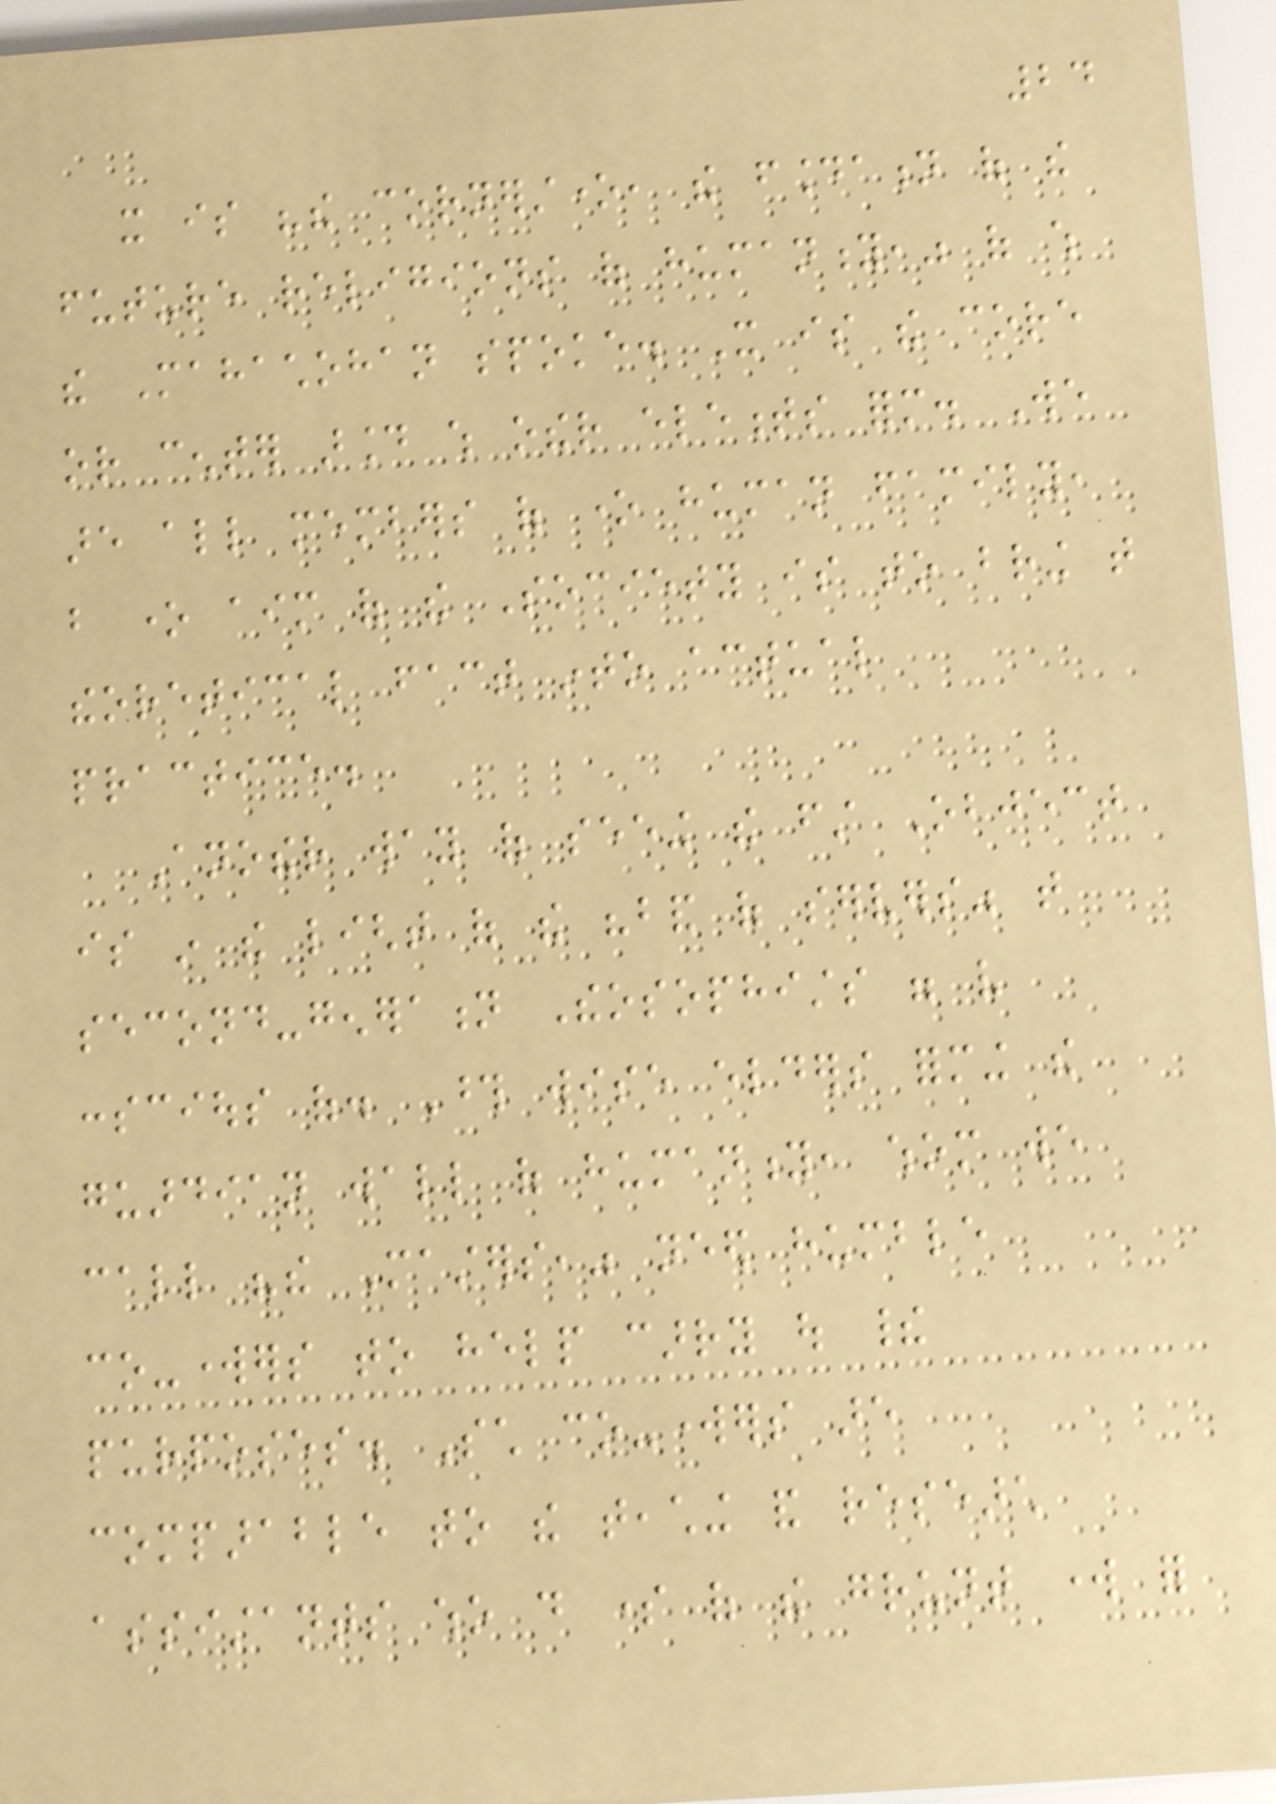24
it is "the cornerstone, the foundation of the
future religions of humanity," of which
the Mahachohan spoke. It is the core
or center around which other elements form. We
are all members of one human family,
but one aim of the Society is to bring that
theoretical fact into actual
practice.
Another way of seeing the first Object
is in the light of the "band of servers" that
second-generation Theosophists were very
conscious of. Those wise elders forming the
guardian wall of humanity, whom we
call "the Masters," need humble
co-workers to help carry out their
purposes. Such co-workers are
comparable to the teaching and research
assistants who do some of the grunt work for
